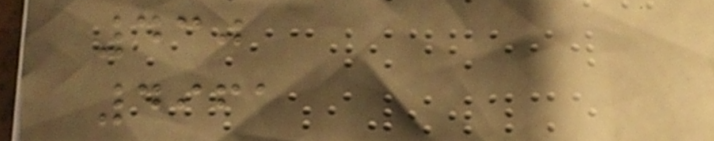430
4961
